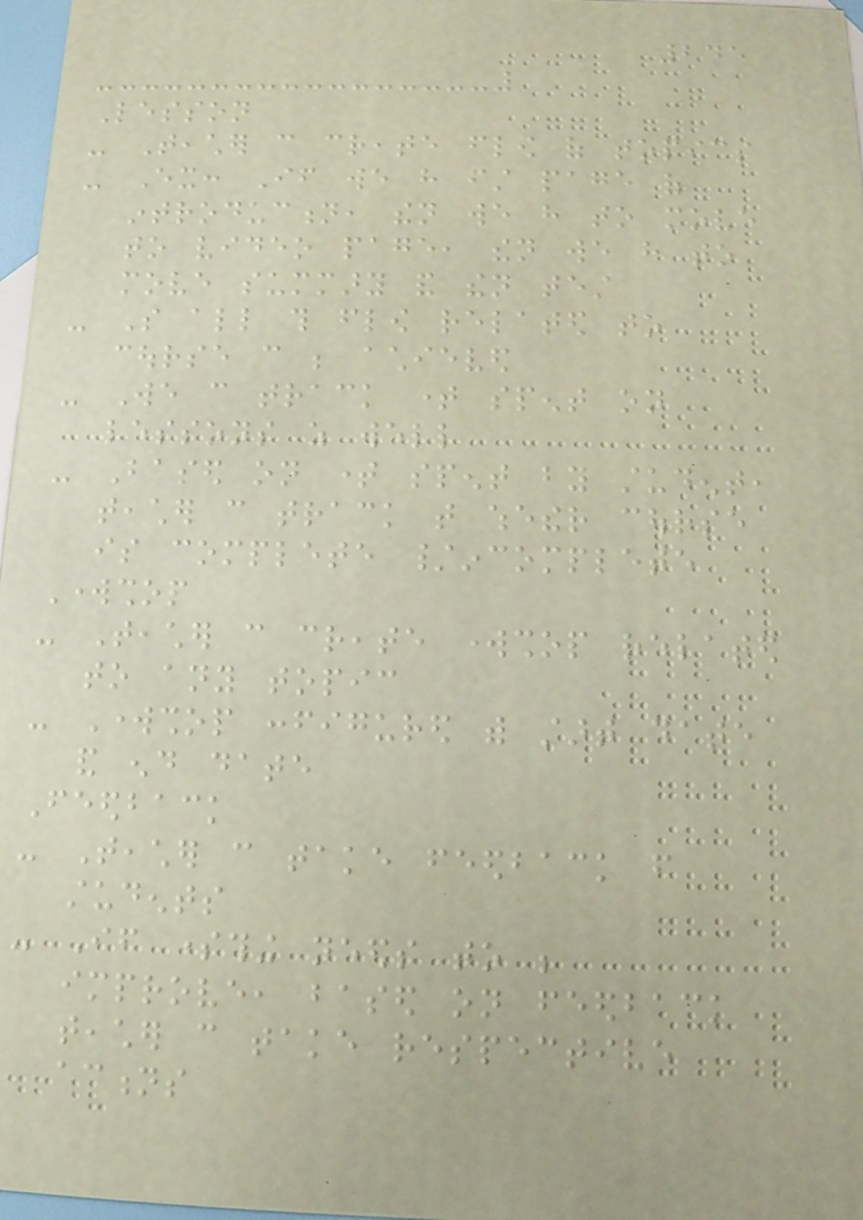245
Lesson
- Teacher can create flow of topics
- Ex: If we have first page of
introduction, then we have to move
to video page, then we have to
move summary and then test
- So all this flow related to
course can be achieved
- We can track time spent on
lessons as well
- Based on time spent by student,
teacher can track that whether course
is complete /incomplete
Workshop
- Teacher can create workshop related
to any topic
- Workshop configured with start date
and end date
Feedback
- Teacher can take feedback from
students
- If something needs to be
improve, based on feedback
teacher can take respective
actions
